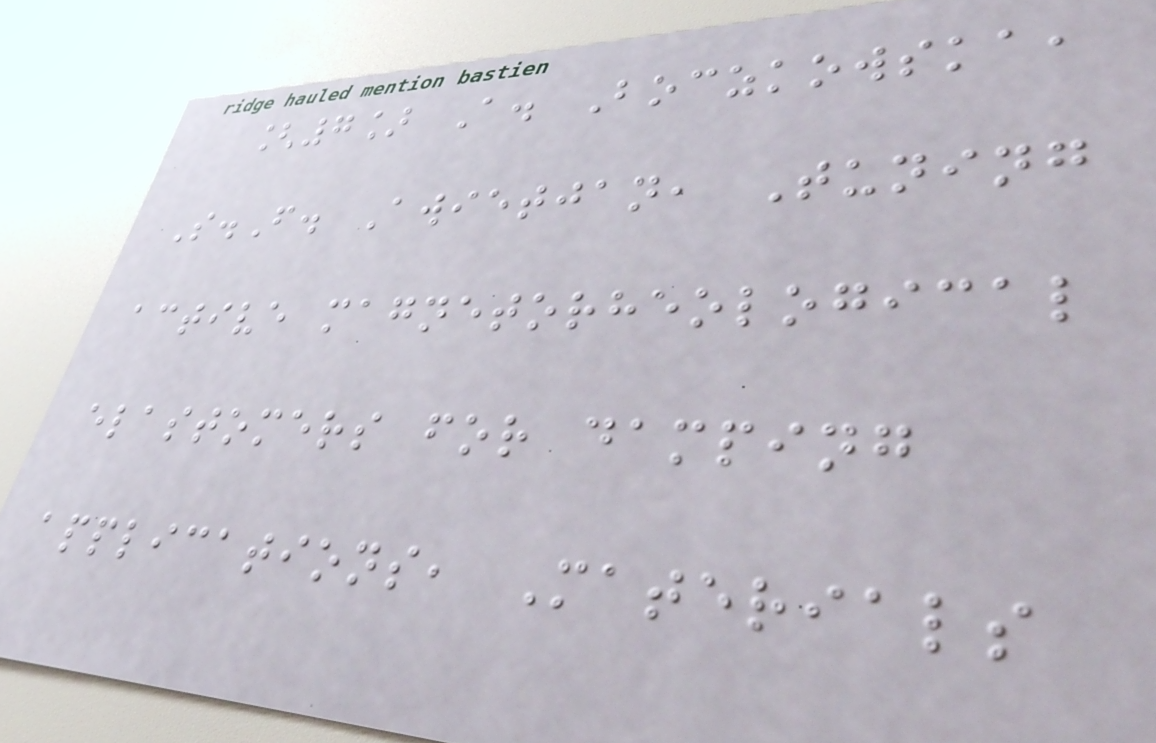[7] A. Boczkowska,
S.F. Awietjan, Tuning
active magnetorheological
elastomers for damping
applications, Materials
